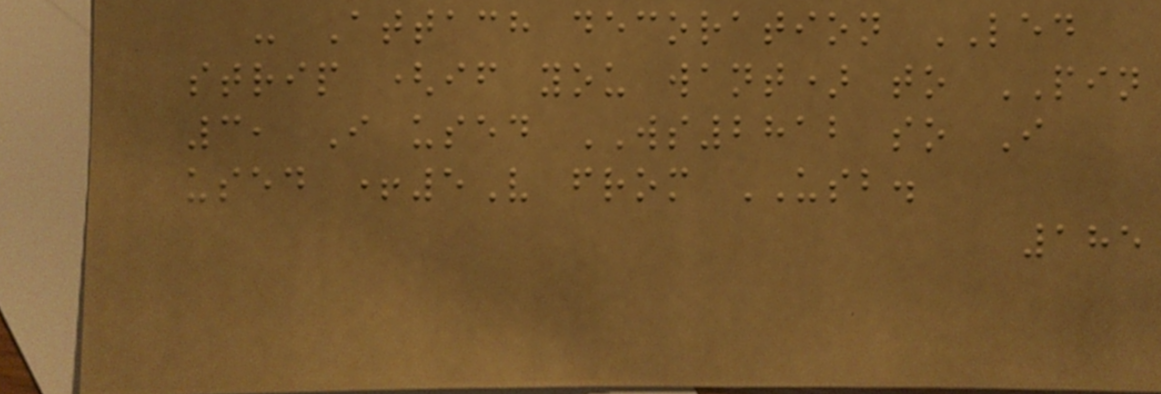- Attach decoration LED
strip (if you want) to PIN
3, I used WS2812 so I
used +5V from USB.
185
